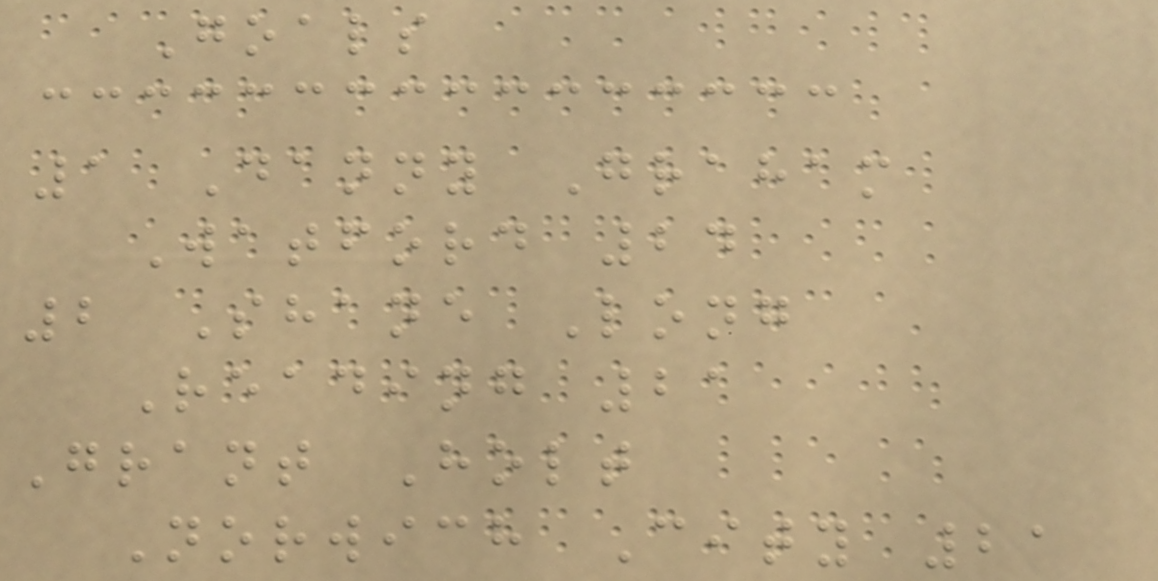Goals
1 Danny Graham
Watford 24
2 Shane Long
Reading 21
Grant Holt
Norwich City 21
